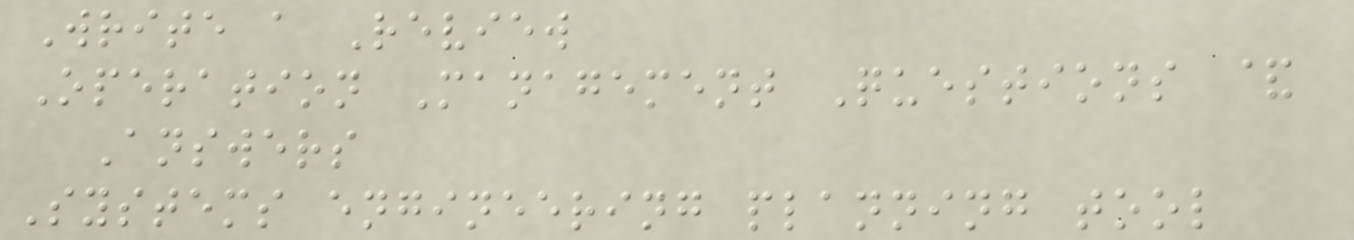Write a Review
Operation Management Questions &
Answers
Systems engineering planning tool
